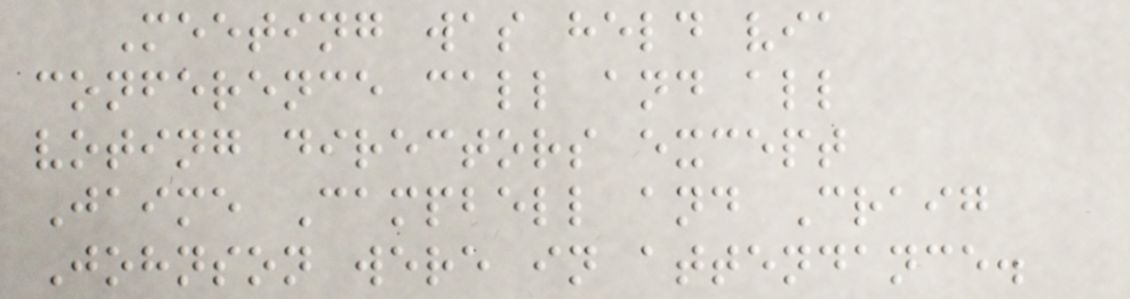Meeting was held via
conference call and all
voting directors except
Jaime Campbell and Craig
Johnson were in attendance.
